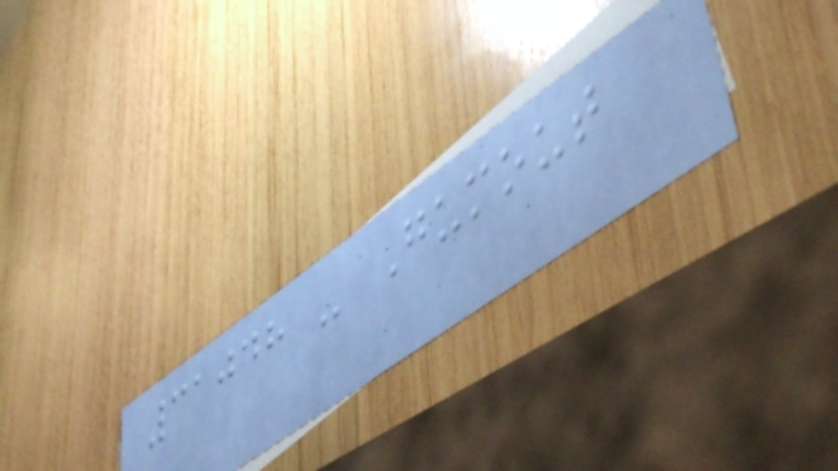31048 - Gumout
